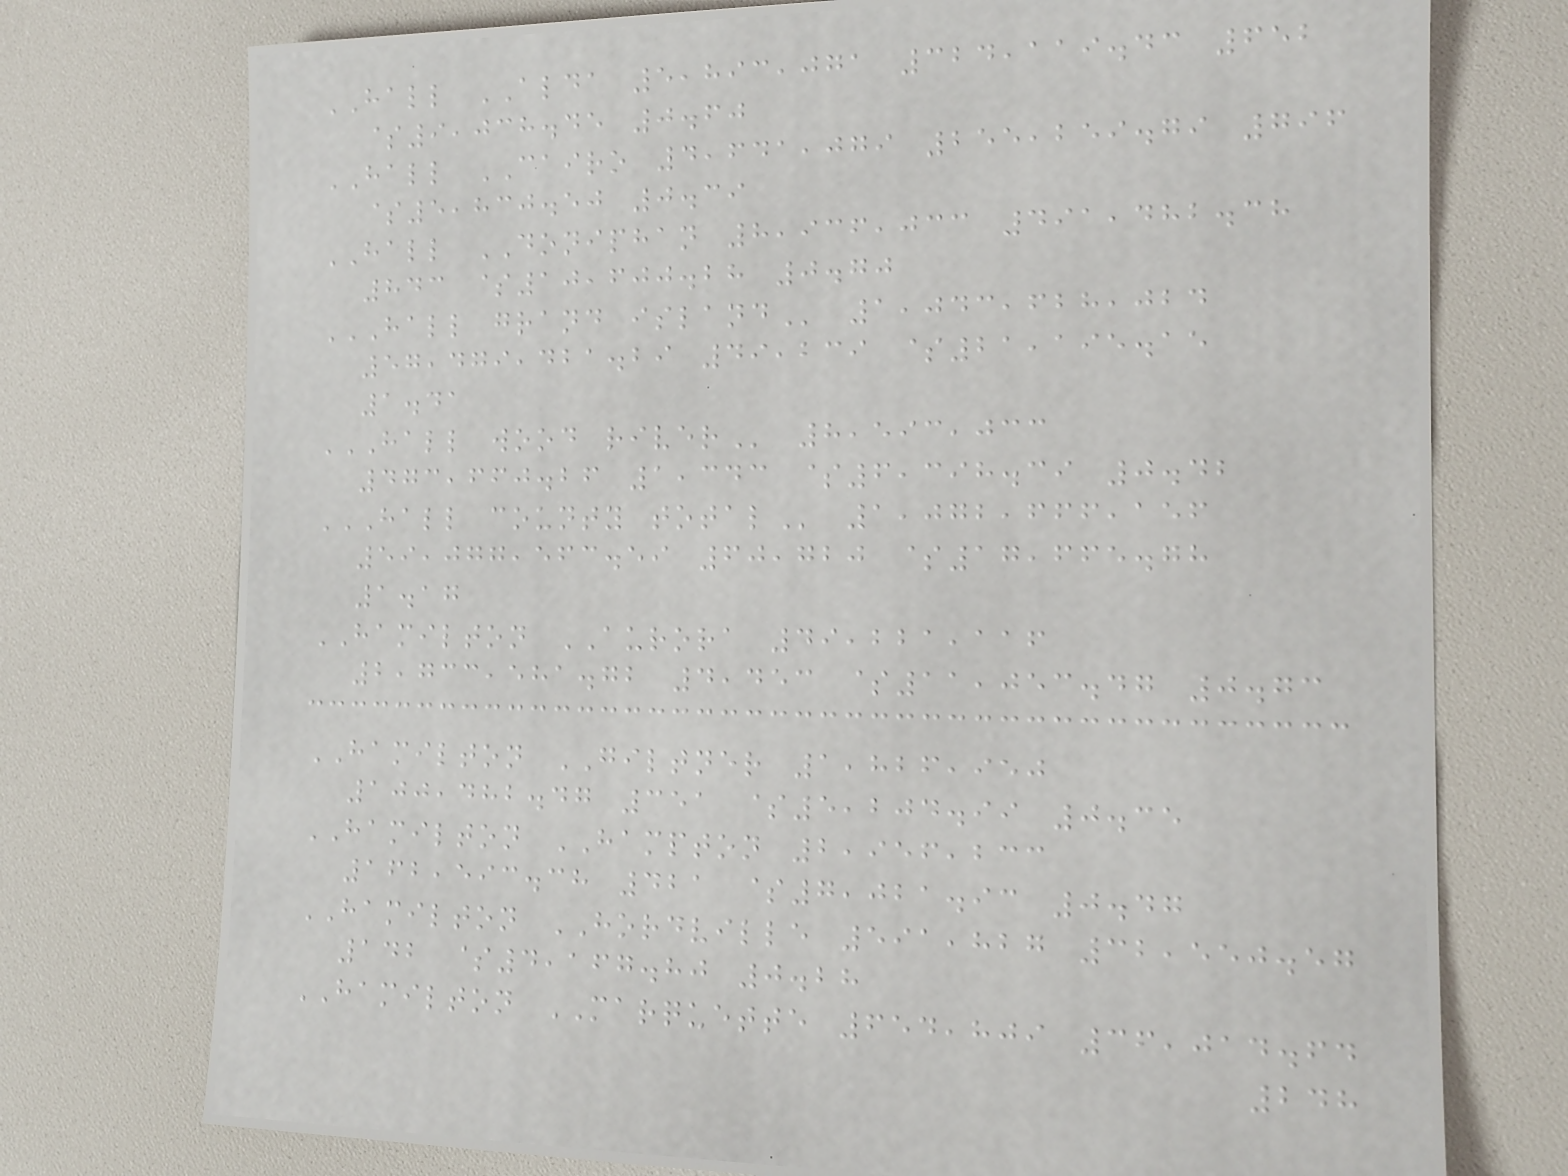HALL ALDA 5,893,071 324,119.43 652
$9,038.45 0.60
HALL CAIRO 4,641,079 255,259.79 796
$5,830.50 0.39
HALL DONIPHAN 8,936,033 491,482.38
843 $10,600.28 0.70
HALL GRAND ISLAND 1,043,628,024
57,479,421.29 49,239 $21,195.15
1.41
HALL WOOD RIVER 8,593,033
473,660.26 1,343 $6,398.39 0.42
HALL COUNTY TOTAL 1,072,666,156
59,077,563.59 60,720 $17,665.78
1.17
HAMILTON AURORA 49,221,116
2,733,581.72 4,453 $11,053.47 0.73
HAMILTON GILTNER 1,826,950
100,482.47 351 $5,204.99 0.35
HAMILTON HAMPTON 2,956,233
162,593.38 421 $7,021.93 0.47
HAMILTON HORDVILLE 591,827 32,550.57
142 $4,167.80 0.28
HAMILTON MARQUETTE 654,809 36,014.64
248
